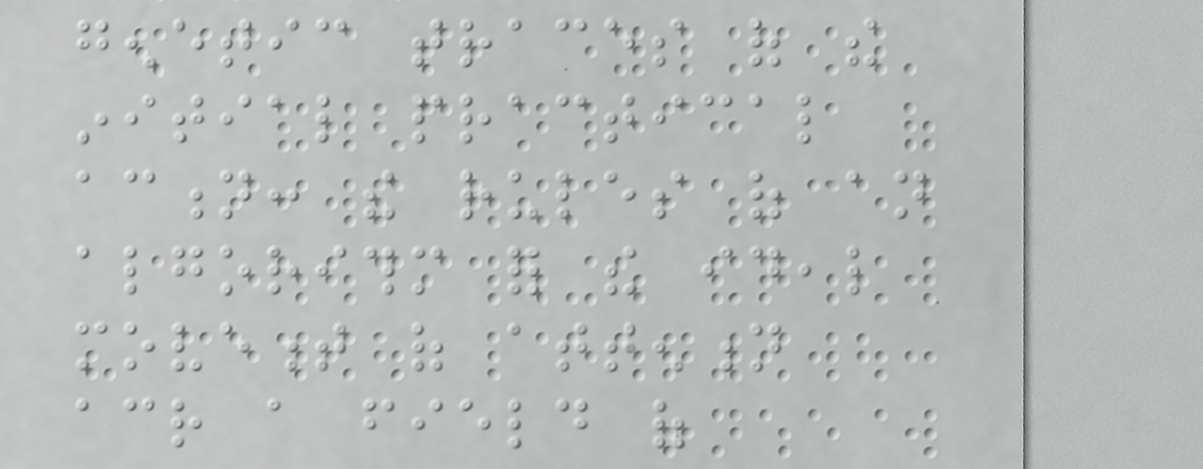genetic traces of the
initial practical
action: the rules of an
algorithm for the ideal
movement of attention
across a field of
